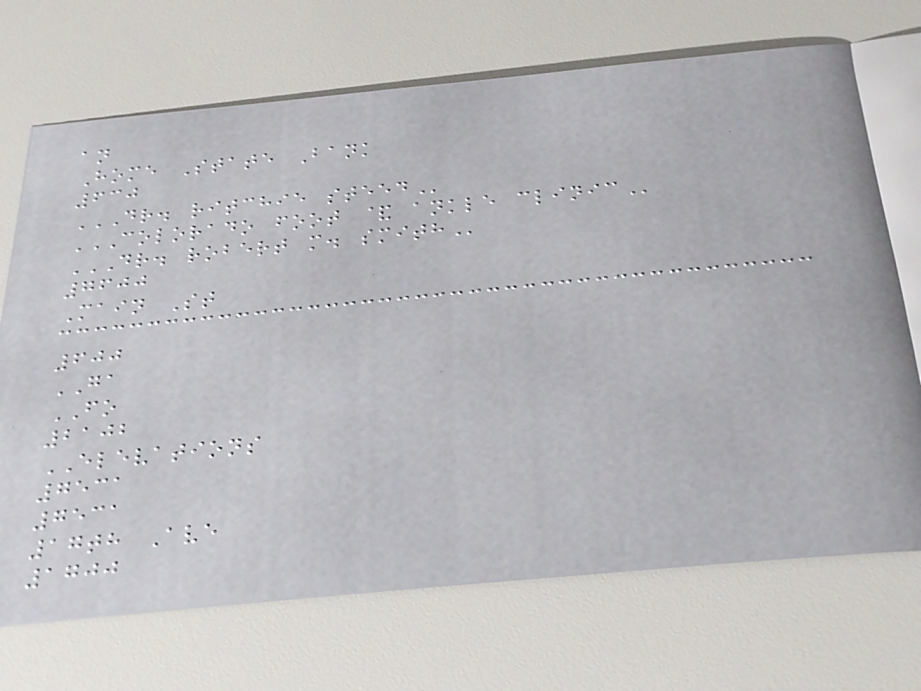an
Home State Bank
630
DR. RITCHIE STEED
COLORADO FOOT & ANKLE CLINIC
DR. ROBERT M. SMITH
7600
Main St
600
GA
FO
2102
ELEVATIONS
7531
7531
17th Ave
1700
